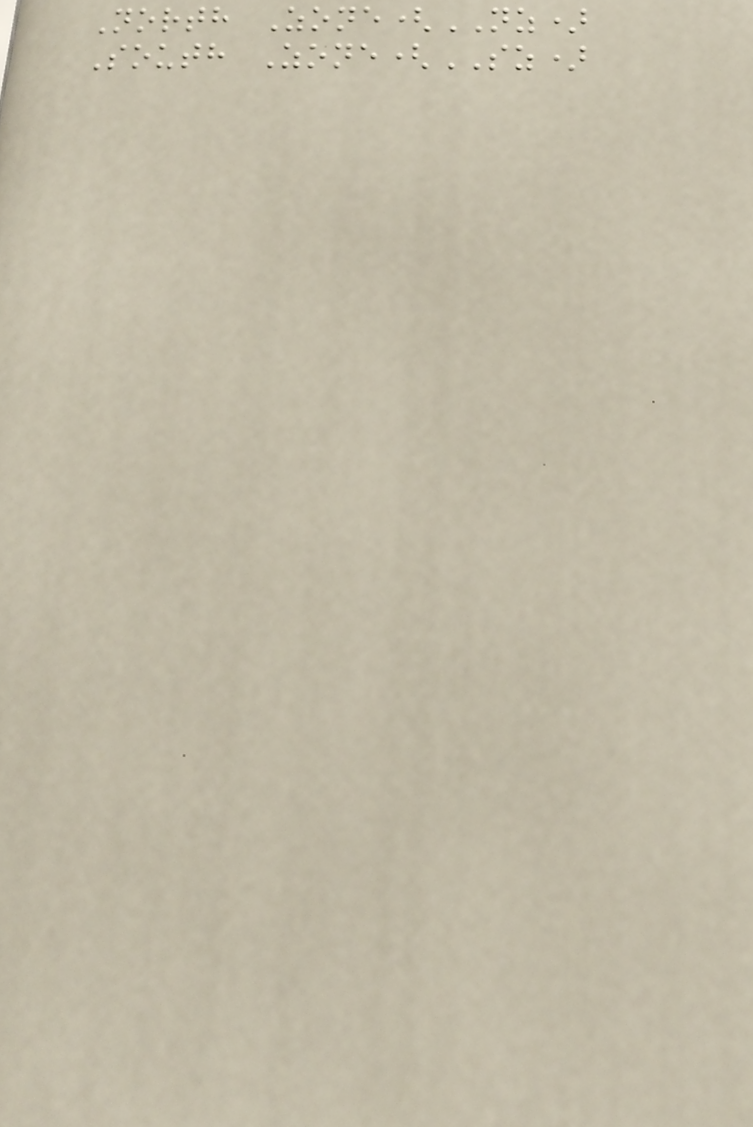North Zone(NZ)
South Zone(SZ)
